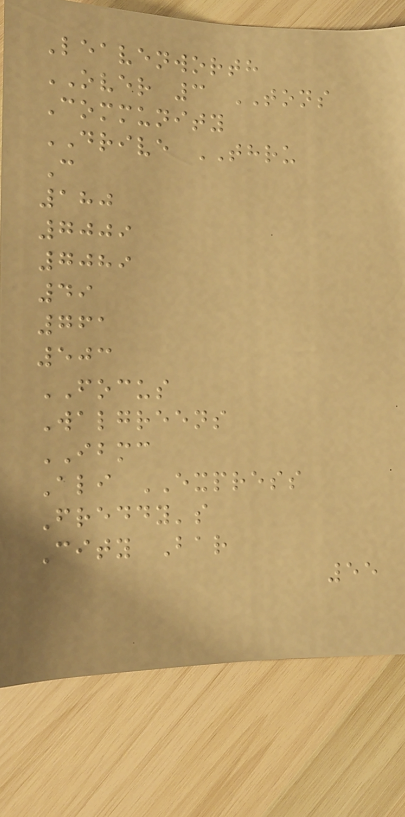Leavenworth
OVER 3 TONS
Community
DRIVE THRU
C
180
7009
7089
49
761
503
FOCUS
Walgreens
IBMC
Ali EXPRESS
Freddy's
City Bar
55
